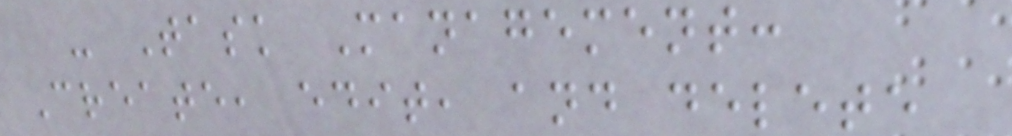- Task Management:
Create, edit, and delete
